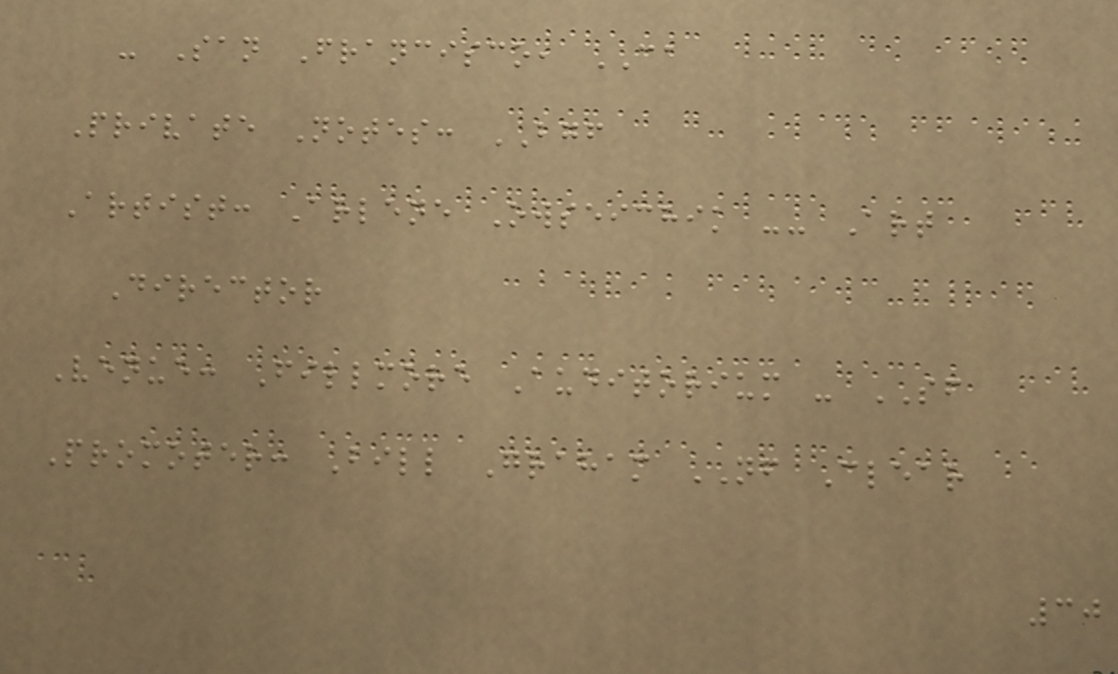- San Francisco, CA
Private Notes: BGF
Artist: Arlene Owseichik -- Art
Director
Venue: Fillmore Auditorium - SF
Promoter: Bill Graham NF Clear
30
